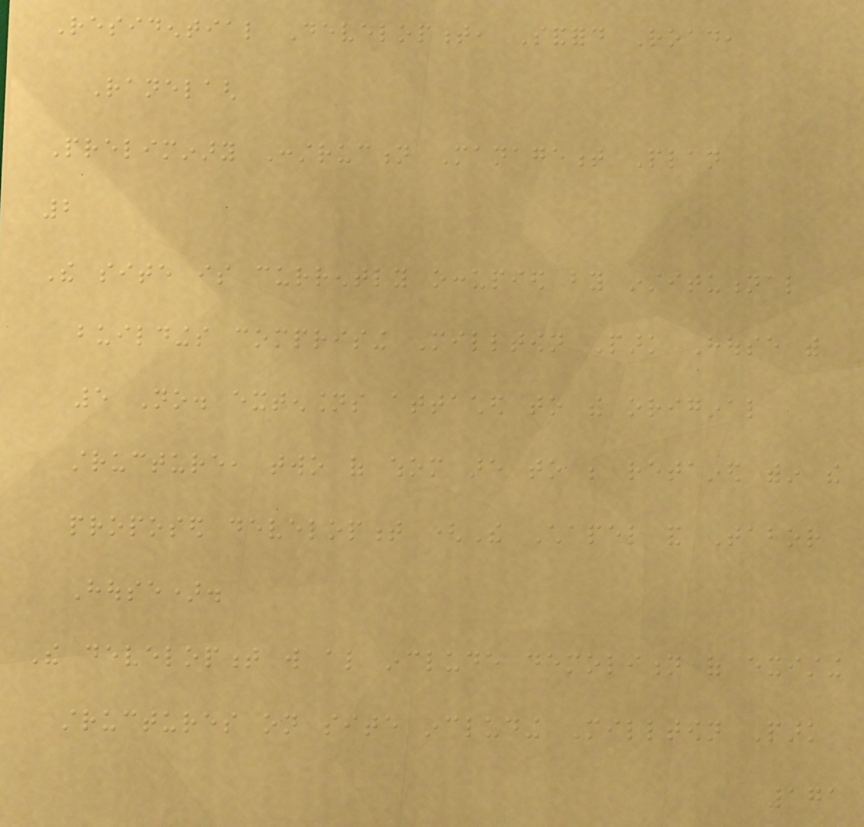Residential Development, Sandford Road,
Ranelagh
Preliminary Construction Management Plan
2
The site is currently occupied by institutional
buildings comprising Milltown Park House with
5 No. extensions attached to the original
structure, two of whom are to be retained within the
proposed development (The Chapel and Tabor
House).
The development will also include demolition of existing
structures on site including Milltown Park
171
